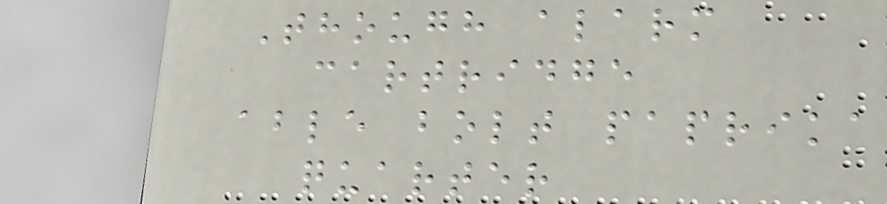Though alarm
cartridge
able bolt paprika
quarter
